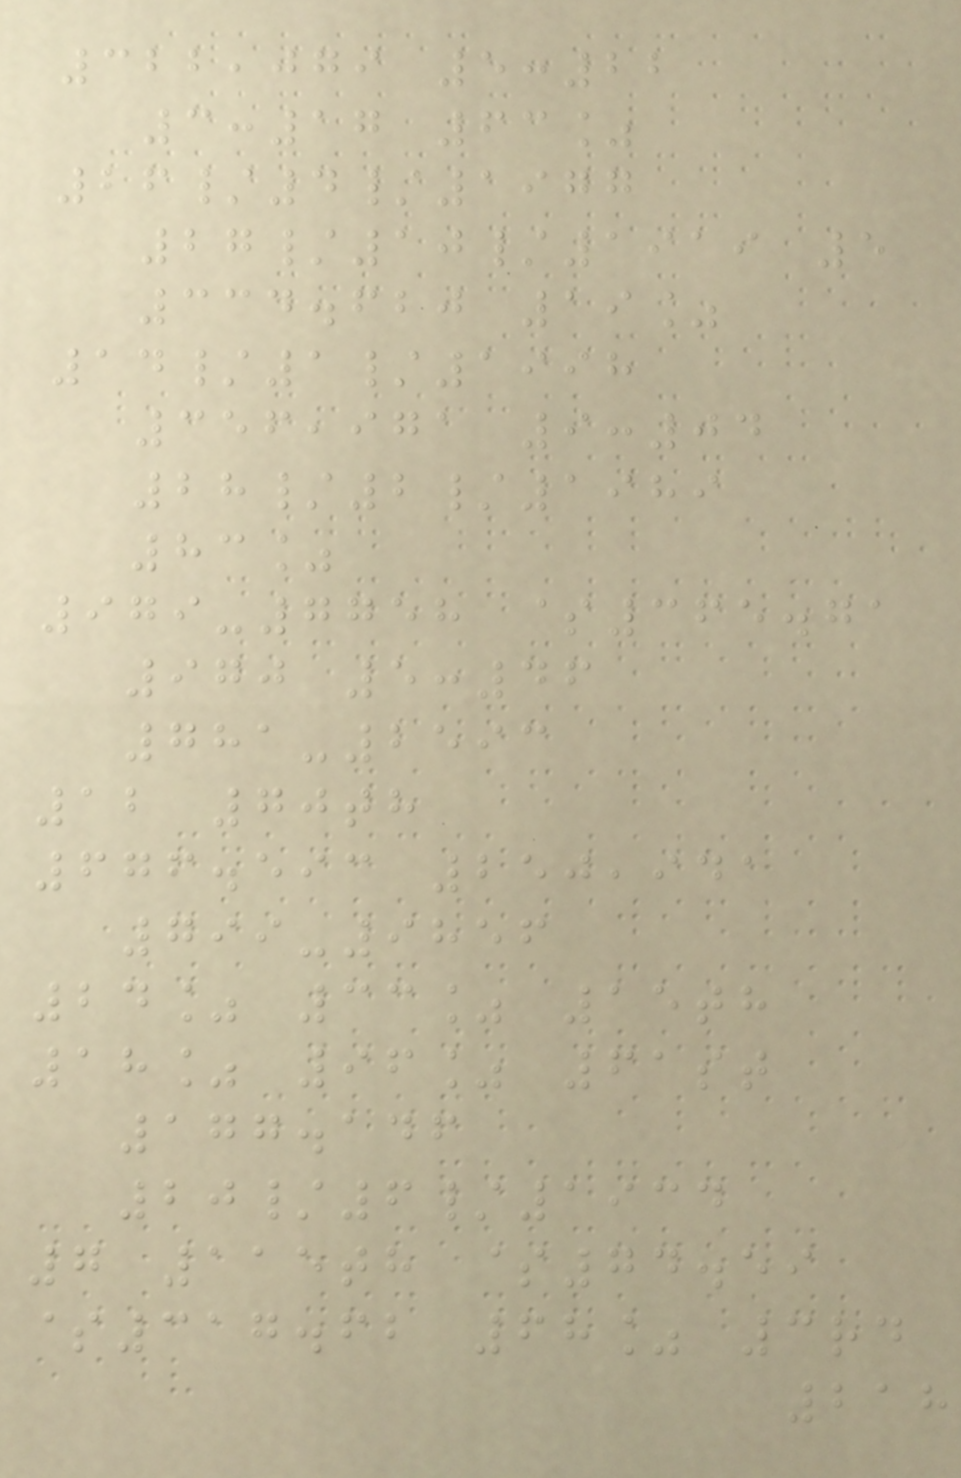322,079 5:22
3:17 63%
26/4/1977
27/10/1919 5
334.620 19%
14/1/1998
356,971 9:04
28/2/1989
83%
979-7758 $365.71
970 5:46
781-2593
12 70th
676.593 250,941
799-9856
24% 33% 15th
18% 96% 61st
177.146
20/6/1934
7 115th $74.59
$317.62 68% 3rd
218
